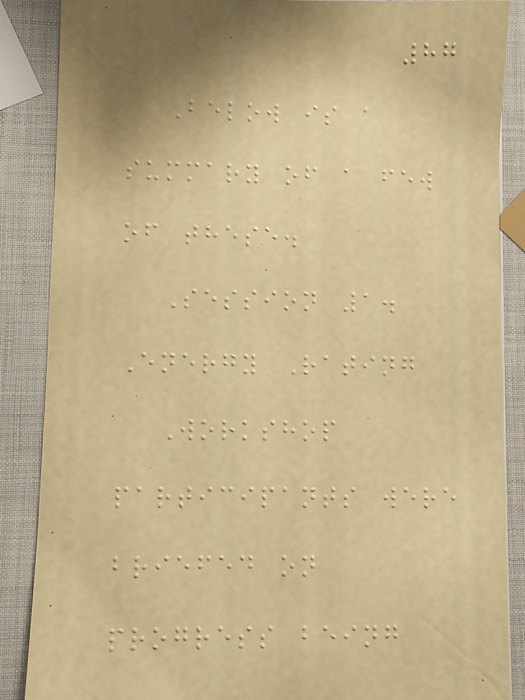87
Below is a
summary of a few
of these.
Session 1.
Energy Rating
Workshop
participants were
briefed on
progress being
